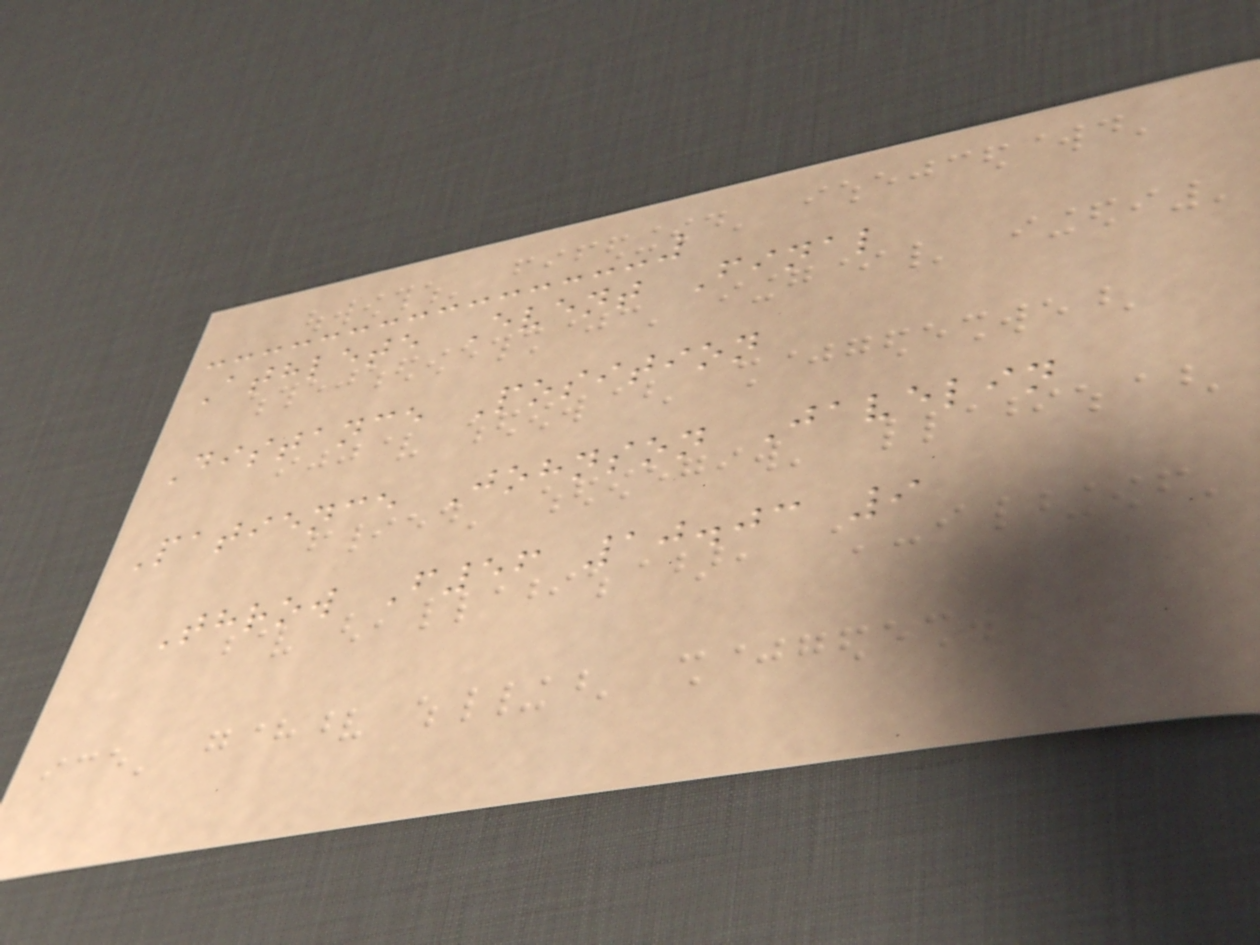Athlete Event Final
Distance Position
Patience Johnson Javelin
Throw F56 10.03 9
